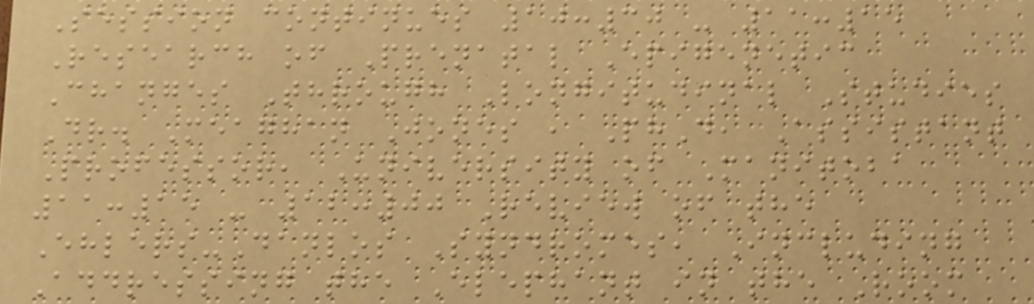Session continues 10:30 - 11:15
Research of Prenatal Epigenetic
Changes Through Longitudinal Studies
Dr. Meaghan Jones , PhD, Assistant
Professor, University of Manitoba
11:15 - 12:00 Review of the
Ehlers-Danlos Syndromes, Including
Addressing the Elephant in the Room
